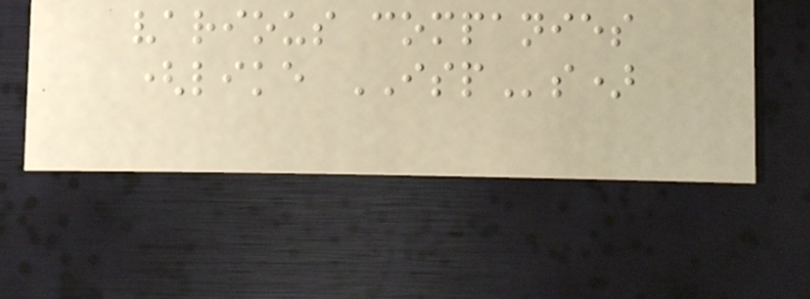various companies
(like ISPs)
